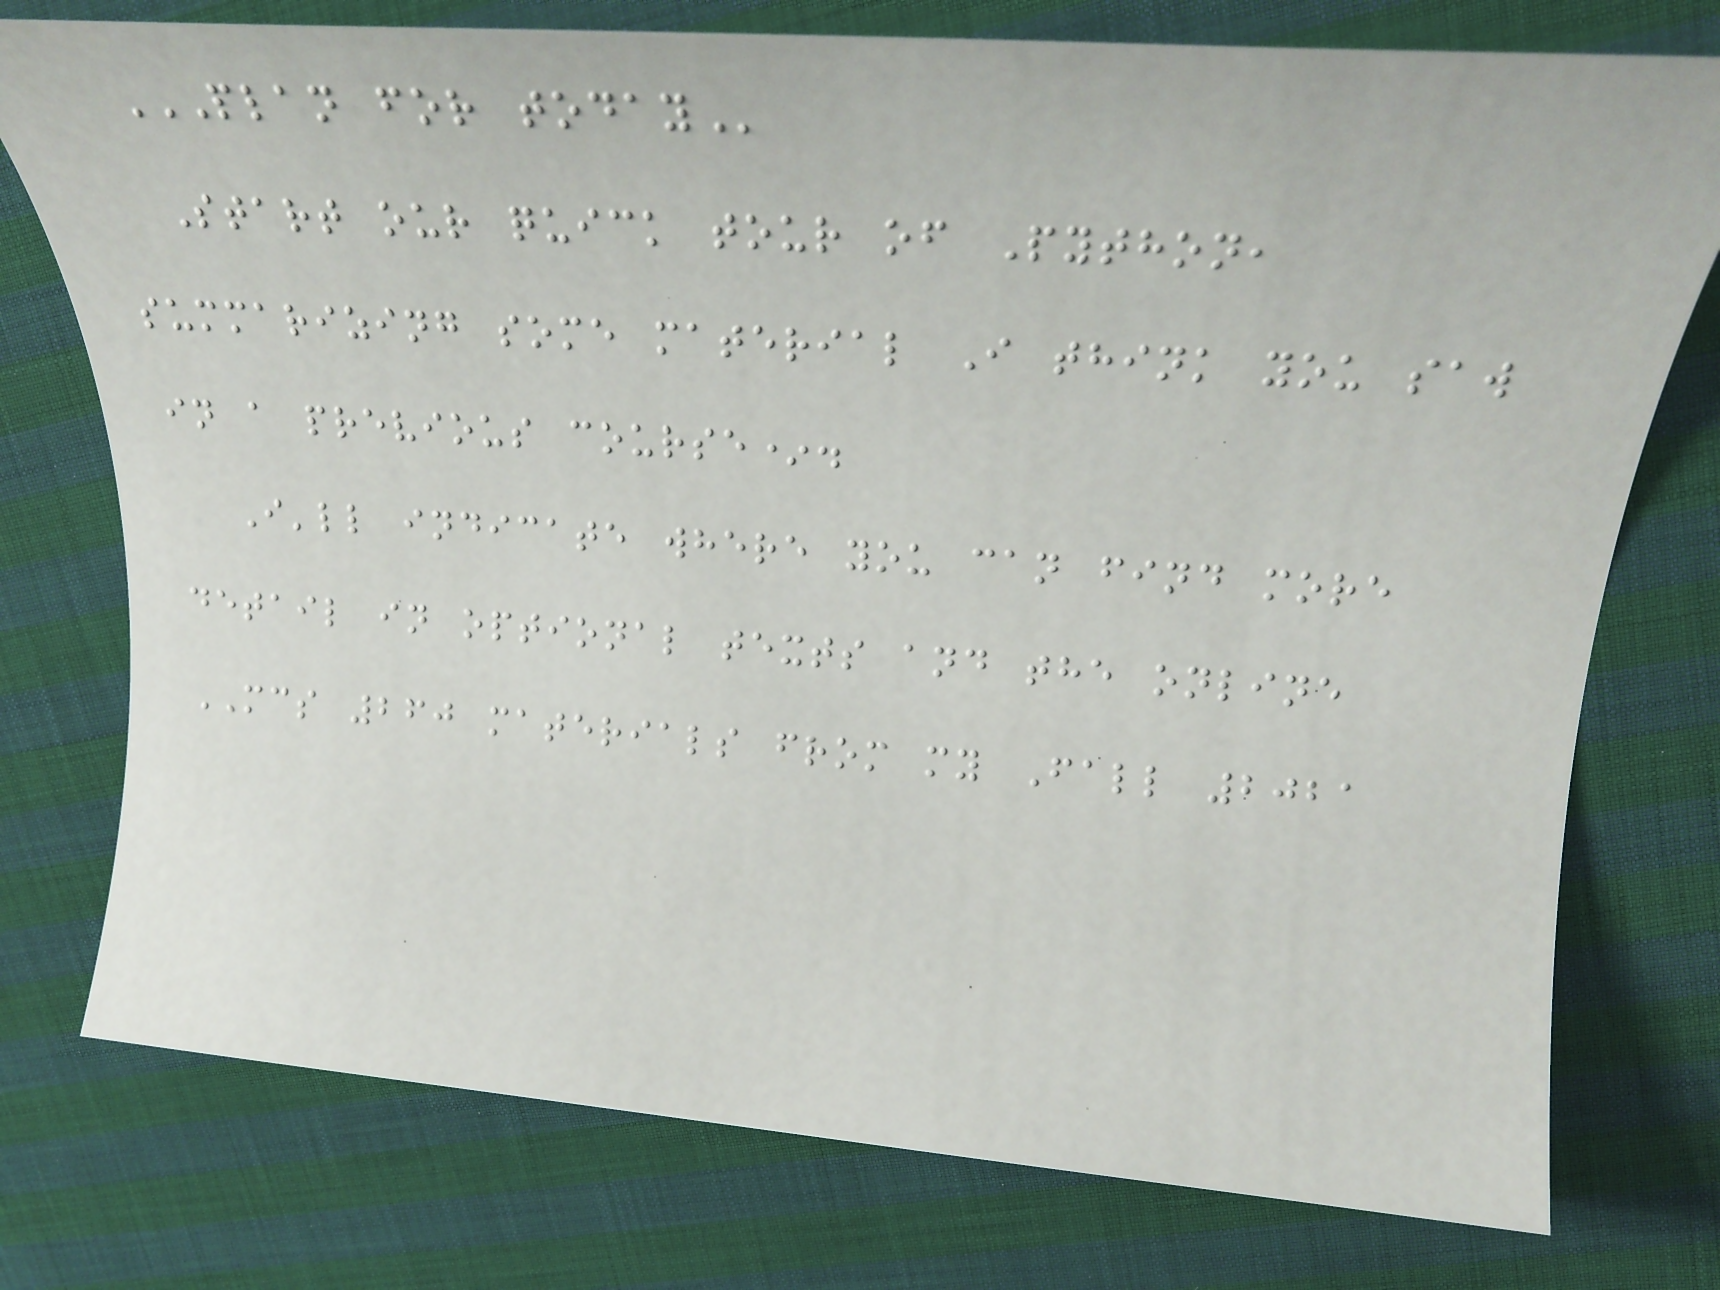PLAN FOR TODAY
Start our quick tour of Python,
summarizing some material I think you saw
in a previous course*.
I'll indicate where you can find more
detail in optional texts and the online
MCS 260 materials from my Fall 2021
